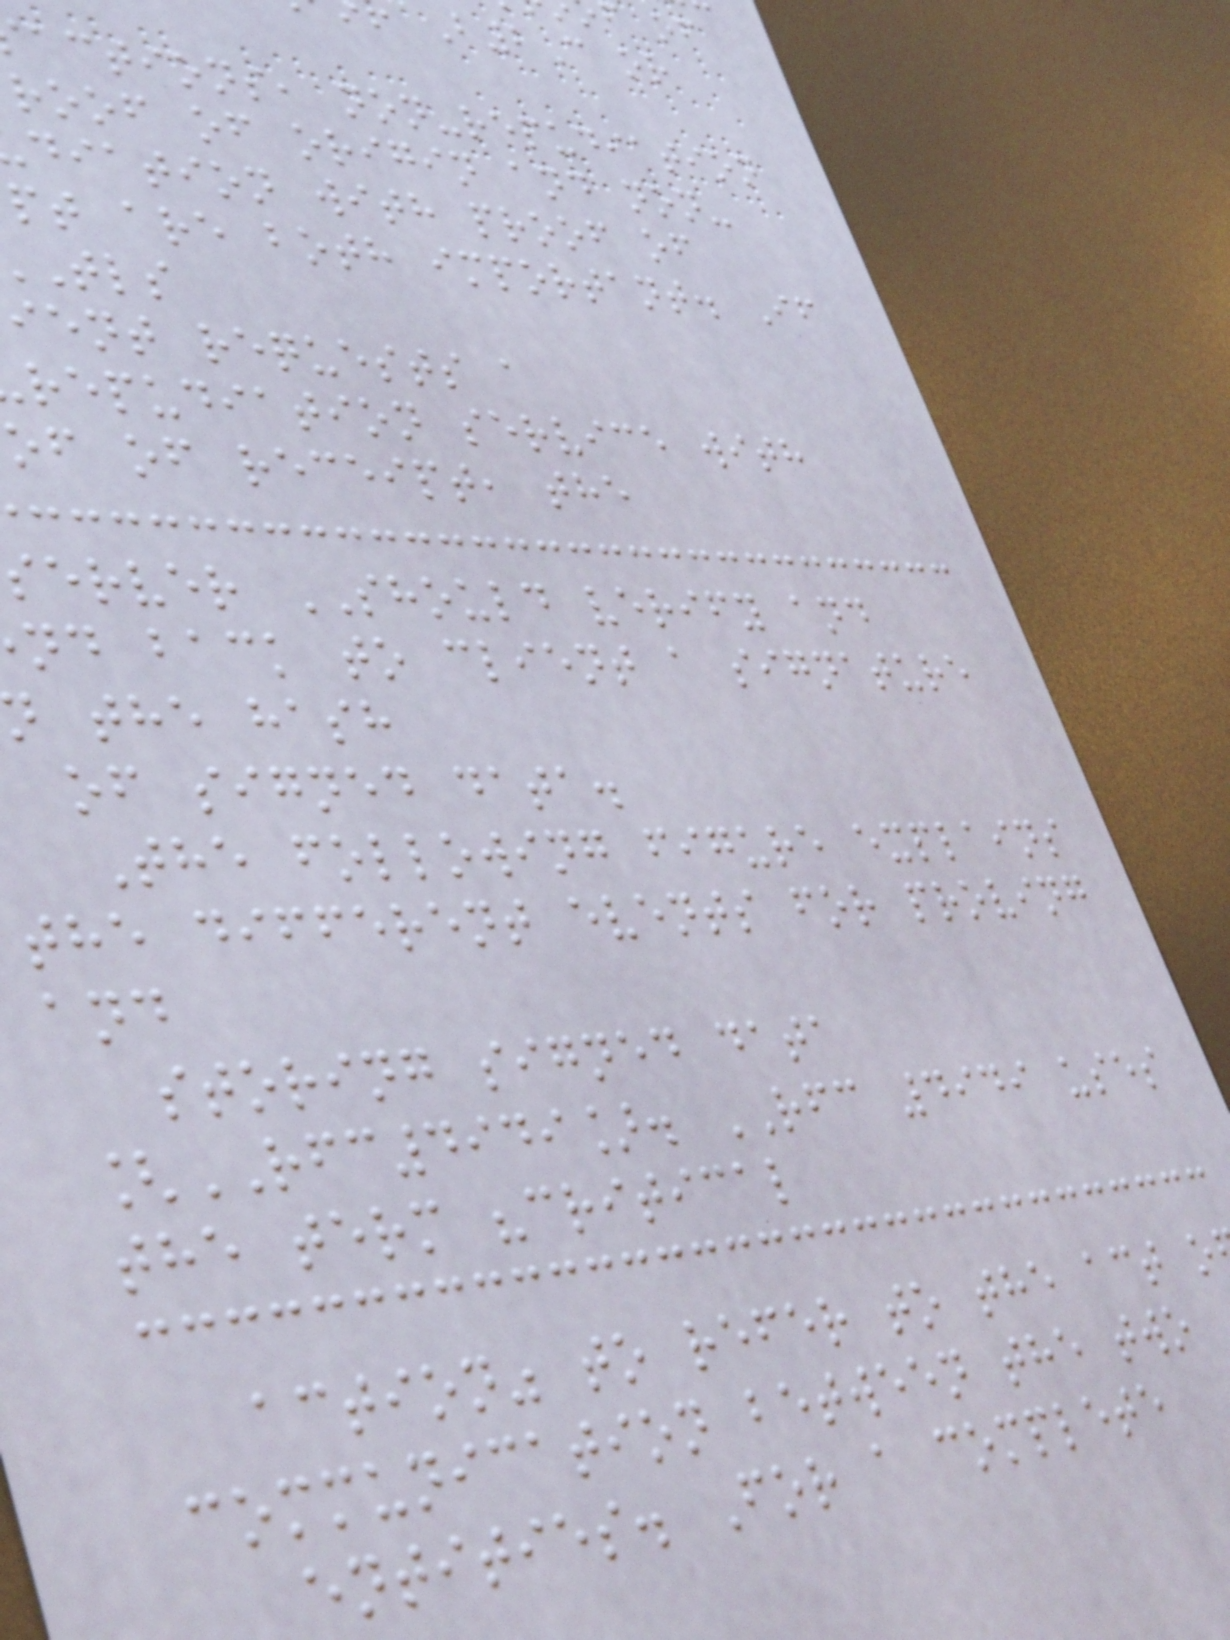B2C or
actions, non-repudiation
roof of origin and non-
diation with proof of
pt are both important. If
ient requests a
repudiation service with
of of receipt, the
server SHOULD verify and
nd back to client a signature
the hash
of signed data.
The following figure explains
the different events for proving
and
storing signed data
[RFC4949]. RFC 4949 uses
the term "critical
action" to refer to the act o
communication between the two
entities. For a complete
